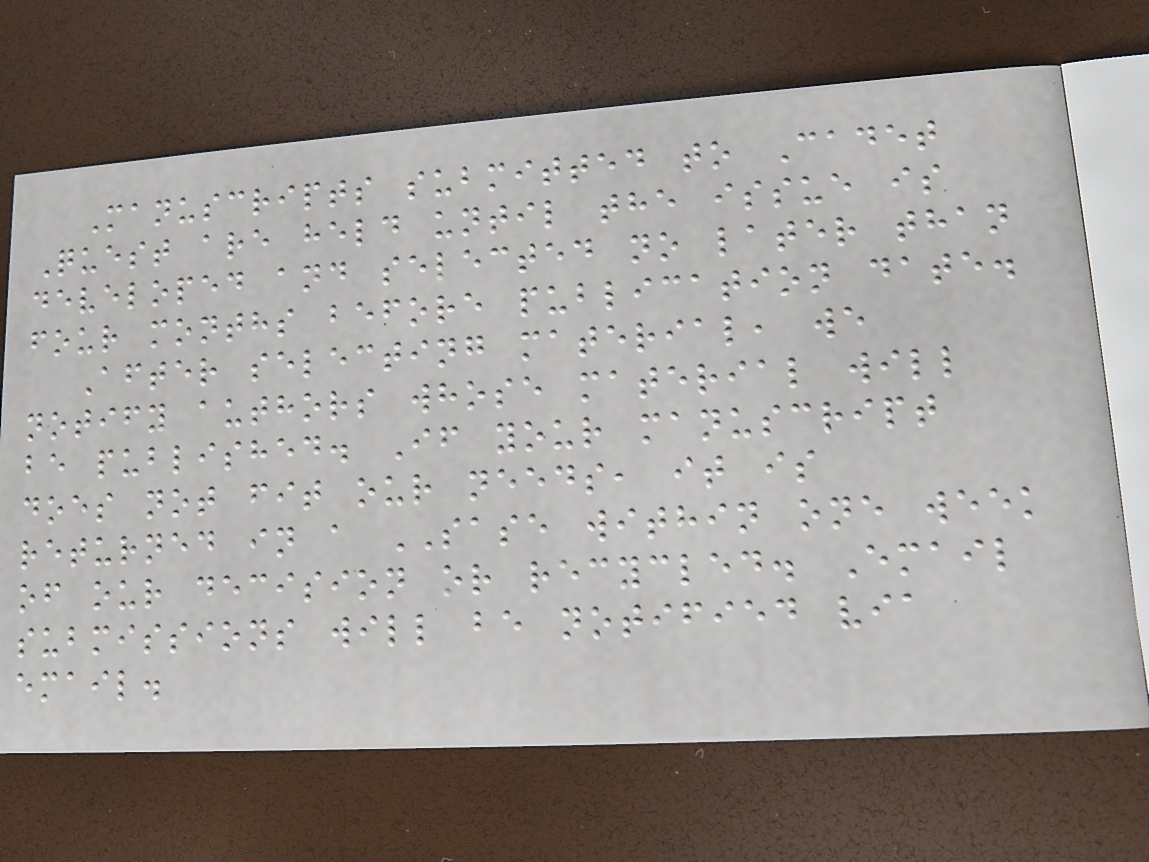Manuscripts submitted to Cadet
Quest are held until the issue is
developed and selected no later than
four months before publication date.
After selecting material, we
notify authors whose material will
be published. If your manuscript
does not fit our needs, it is
returned in a SASE within one week
of our decision or recycled. Email
submissions will be notified via
email.
